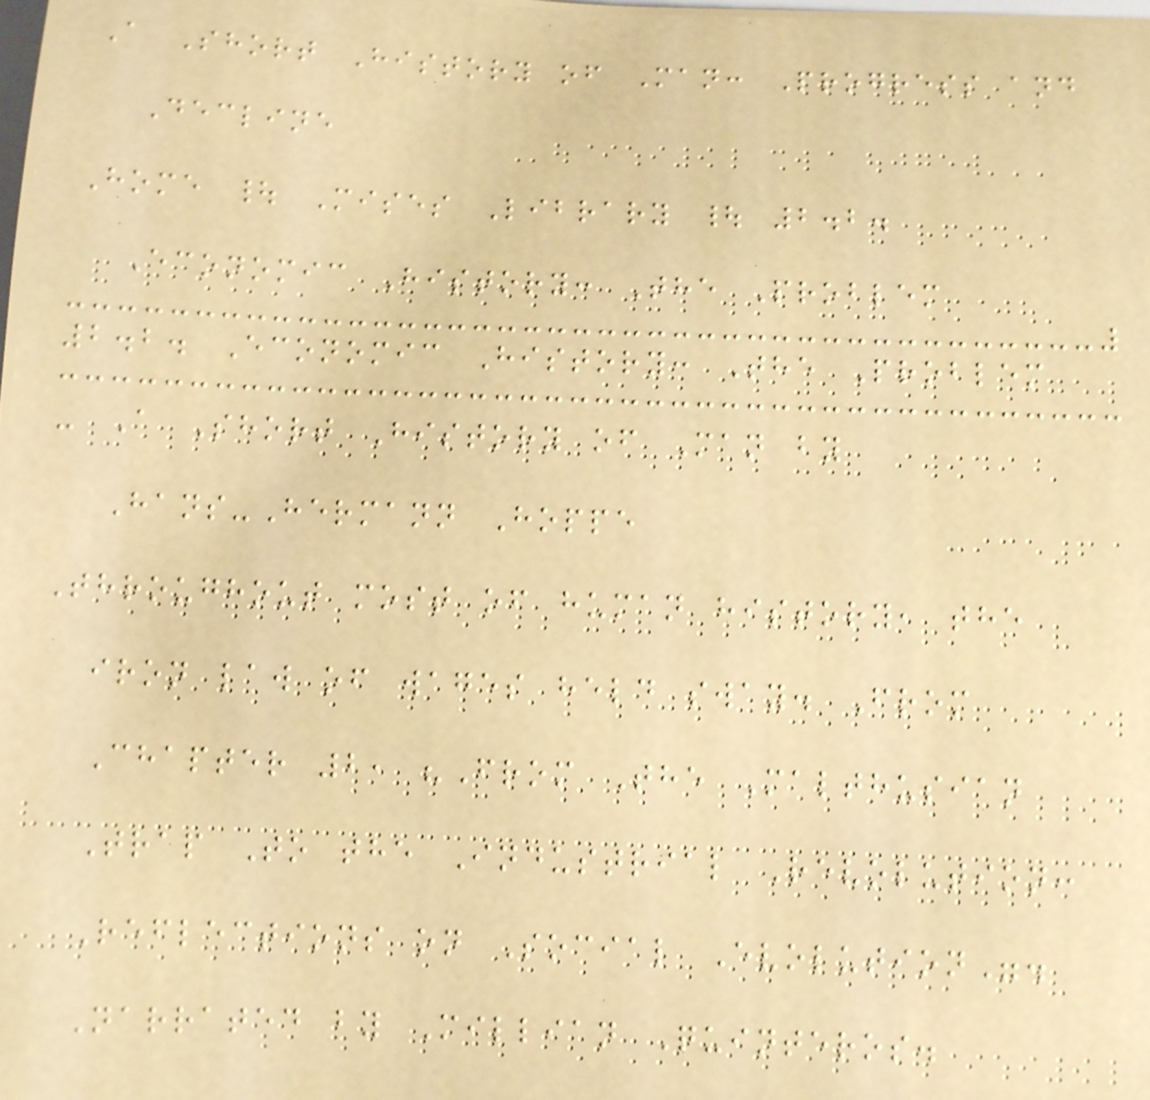A Short History of Man: Progress and
Decline
Home | Mises Library | 2.2.
Economic History: The Problem
2.2. Economic History: The Problem
- A Short History of Man by
Hans-Hermann Hoppe
Throughout most of human history, the
iron law of wages held sway. From
Chapter 2, "From The Malthusian
Trap To the Industrial Revolution:
Reflections on Social Evolution".
Narrated by Millian Quinteros.
